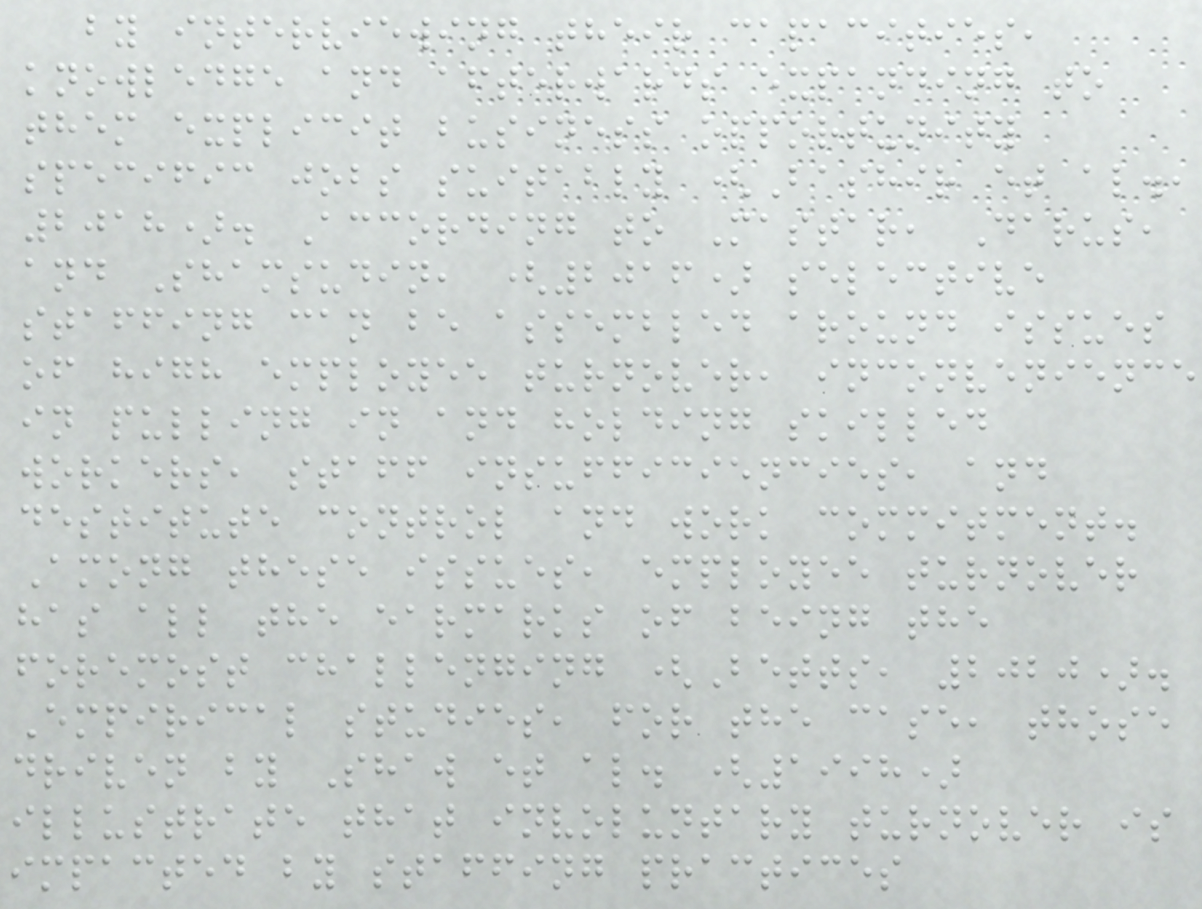by interviewing their capacities,
knowledge and afterwards expanding to
them explicit business opportunity
specific jobs suitably (Bashir et al.,
2018). According to Mastar, Darus,
and Shamsudin, (2016) selective
staffing can be assembled around issues
of high employee turnover, inconvenience
in pulling in and holding skilled
workers, staff insufficiencies, and
destitute control and work commitment.
Among these issues, employee turnover
has all the earmarks of being the
foremost challenging (Betts, 2020).
Empirical studies, for the case, those
driven by Shaw et al. (1998)
illustrate that involuntary turnover is
impacted by staffing practices
